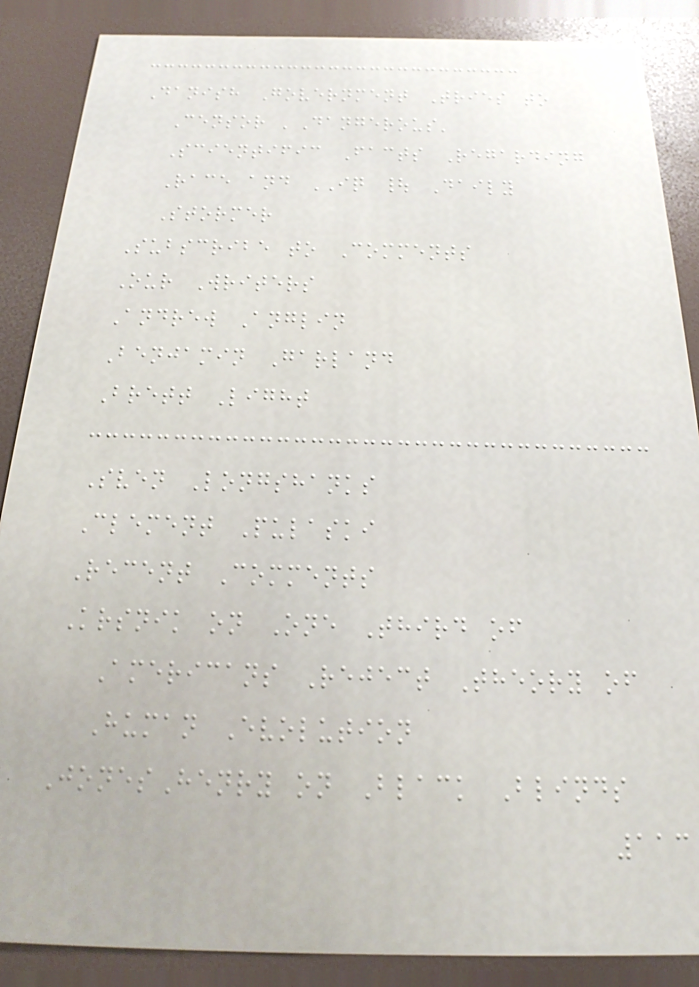Danish Government Tries to
Censor 'Dangerous'
Scientific Facts Regarding
Race and IQ | Daily
Stormer
Subscribe to Comments
Our Writers
Andrew Anglin
Benjamin Garland
Brett Light
Sven Longshanks
Clement Pulaski
Recent Comments
Krsnik on One Third of
Americans Reject Theory of
Human Evolution
JonesHenry on Black Blinds
113
